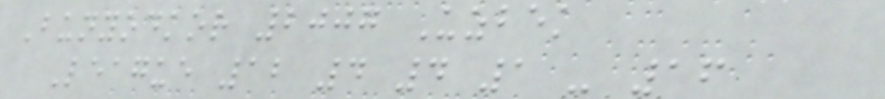Bunyodkor 2007 Uzbek
League 12 4 4 1 - 16
